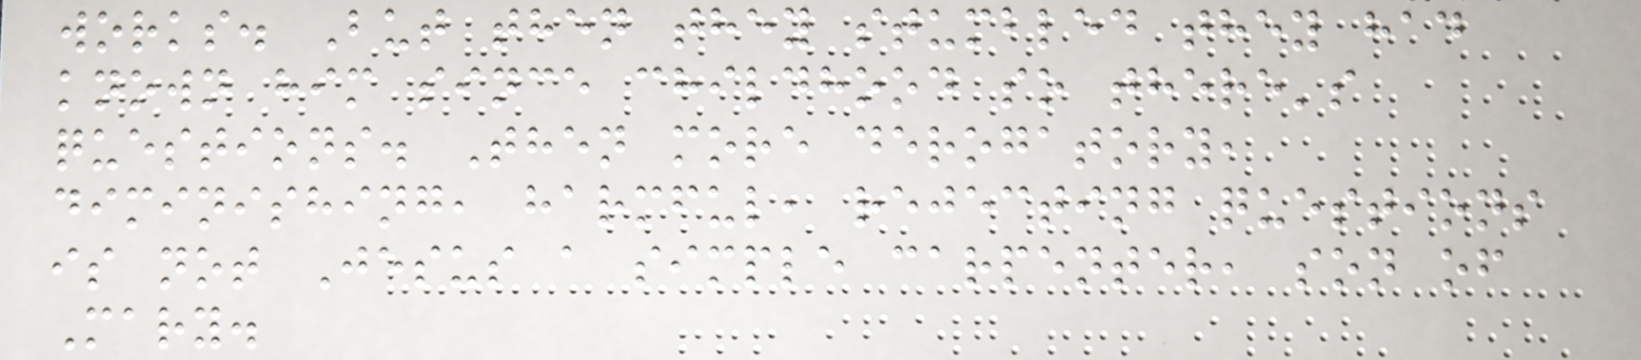works. But then they stumbled they had
known him since childhood so there's
questions. Then more derogatory,
diminishing, harmful, rejecting questions
is not Jesus a simple carpenter, son of
Mary.
